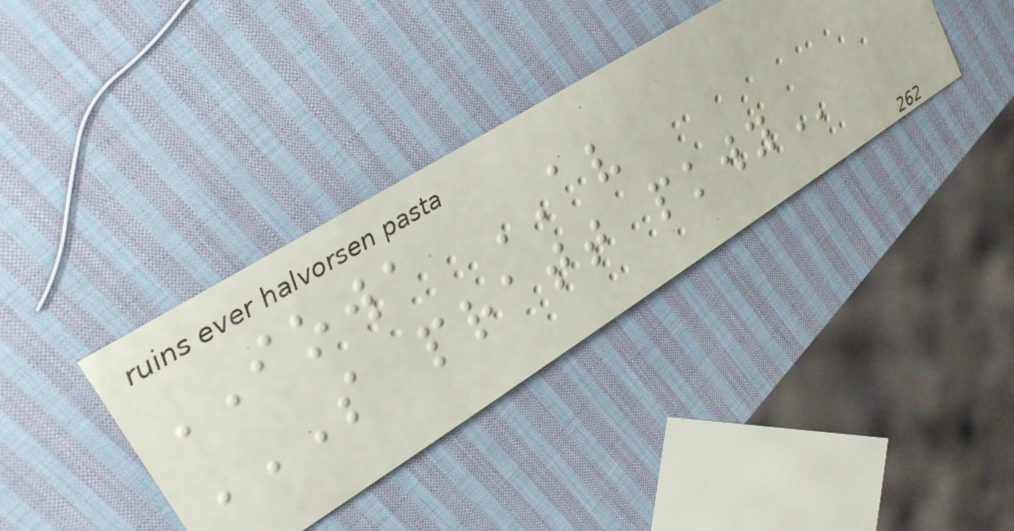IOWA AV
S PRATT PKWY
